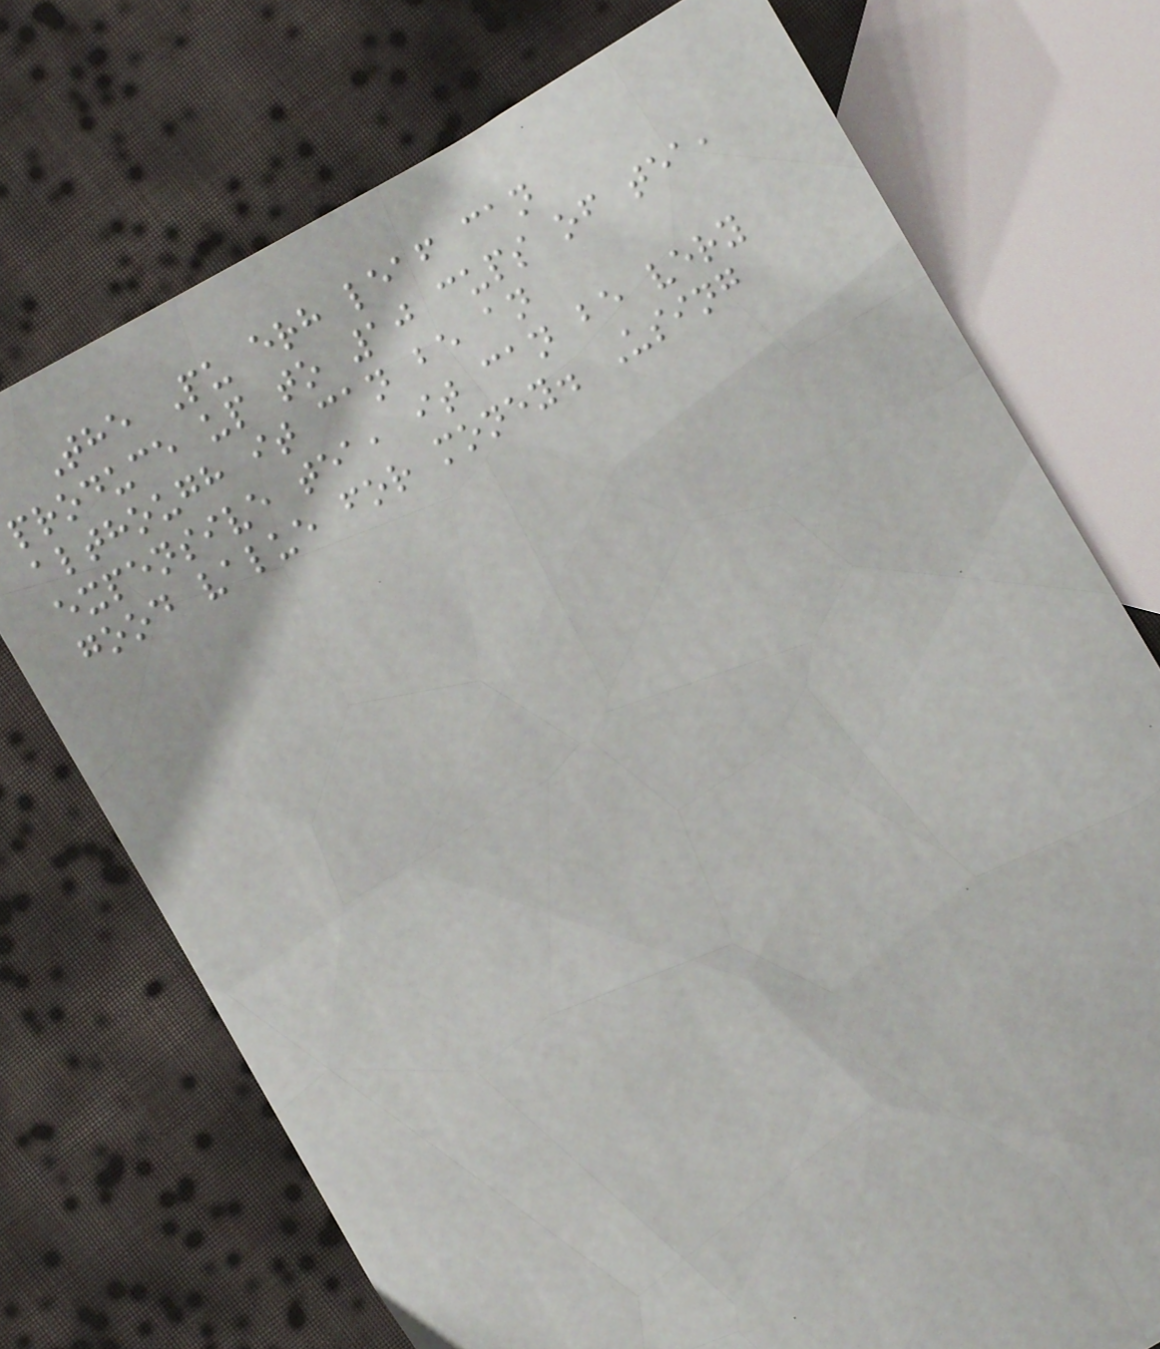The Pu erh leaf can
produce up to 10 cups of tea,
although it can be an
expensive tea, it can be very
good value for money. Using
